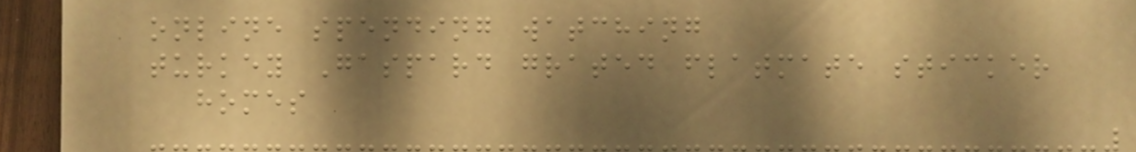online spending watching
turkey Gaspard grated flatmate sticker
homes
